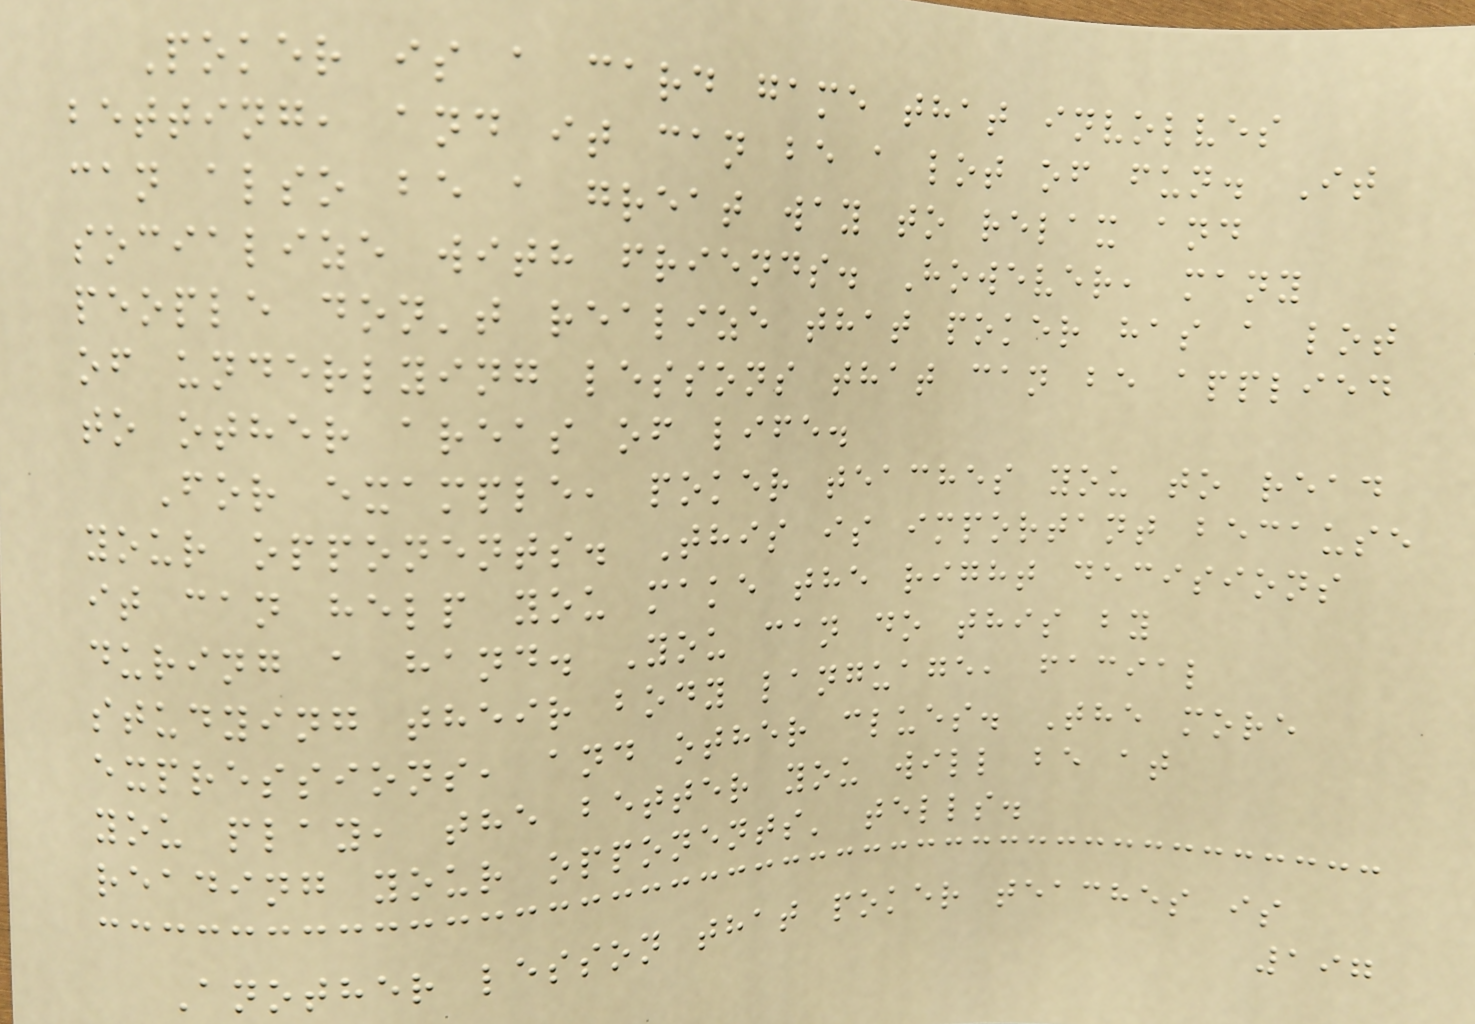Poker is a card game that involves
betting, and it can be a lot of fun. It
can also be a great way to relax and
socialize with friends. However, many
people don't realize that poker has a lot
of underlying lessons that can be applied
to other areas of life.
For example, poker teaches you to read
your opponents. This is important because
it can help you make the right decisions
during a hand. You can do this by
studying their body language, facial
expressions, and other clues. The more
you play, the better you will be at
reading your opponents' tells.
Another lesson that poker teaches is
197
